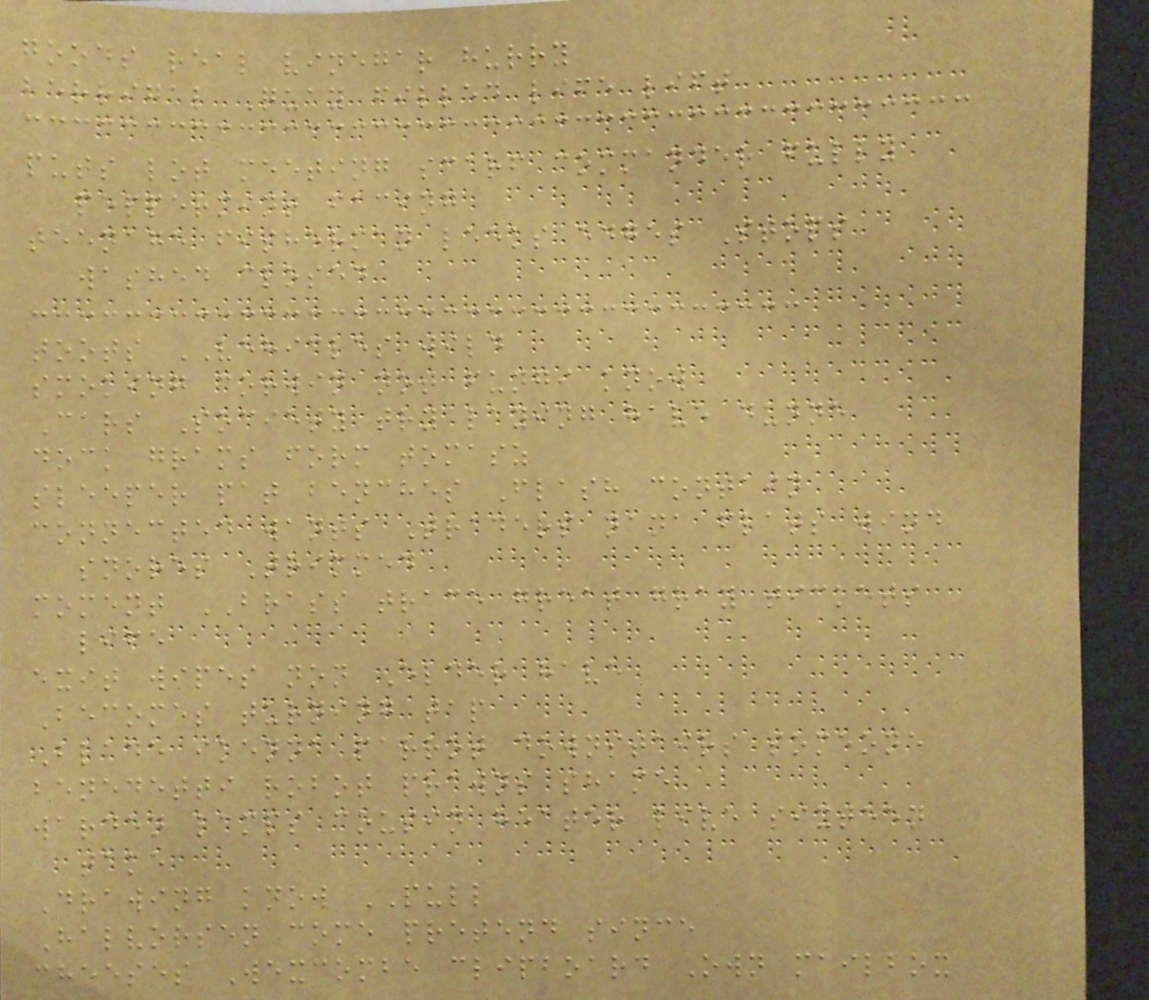goods real vinegar hurry
berrigal Quay filled life lift
puts lot meeting scarf commander fully
peppermint facing
teenage fisherman leeks edges Stops
washed closed
toots VEHICLES wild
smoking corwin not fungi know
Cars Society try laying have dunne
dock grams form tomasz
sleeper pat benches Flash contain
connected wants Traders nana flats wind
snores Trimmed
moment BRASS trace great gray tickets
life
exit wipes non Elder have
Becomes turning tap
Blade ikenna parrot downstairs someone
benedetti robot prawns shame
warden lamps cousin heater live sixteen
take
Drawing know PULL
Halvorsen come pretend since
cheeses Wexcombe clipboard Own mailbox
